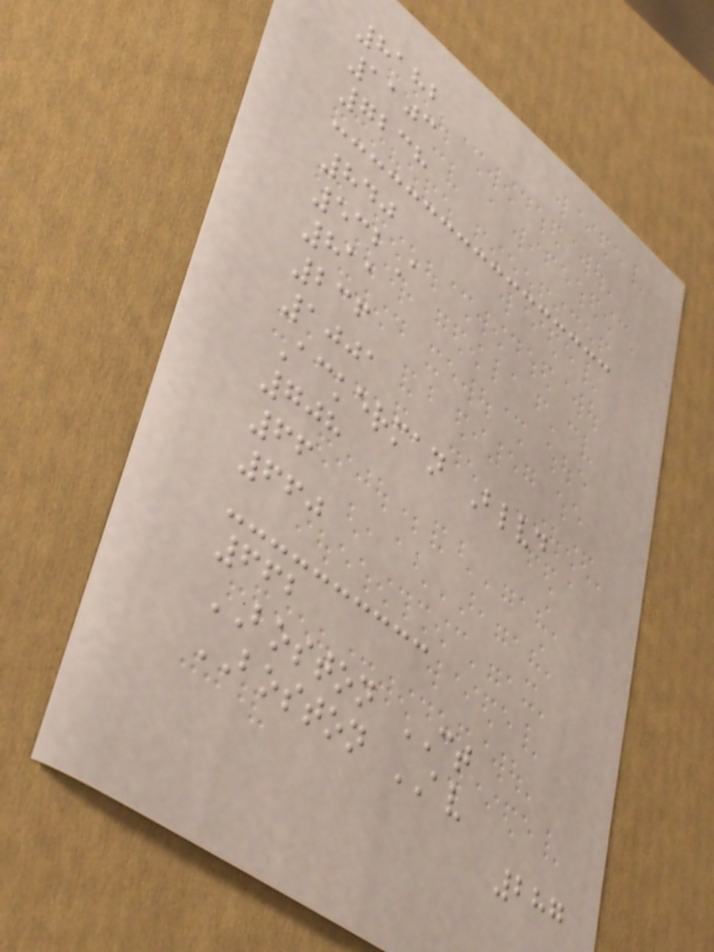8182
1103
7238
840
532A
811
236
1001
Ackerman Blvd
708
66
660
662
BOSTON CT
BOSTON AV
287
